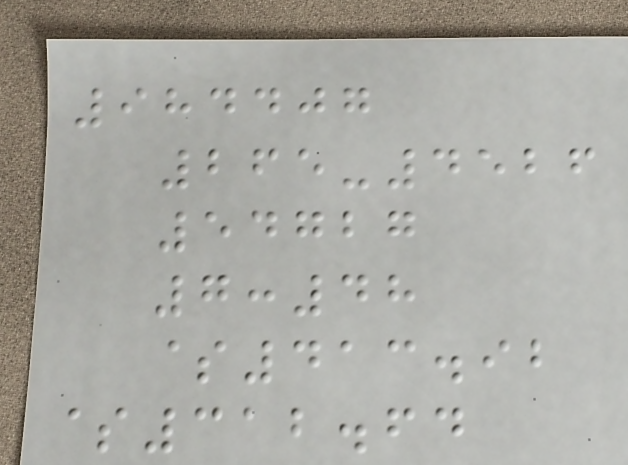984407
265-4526
54727
7:48
$413.92
$312.64
